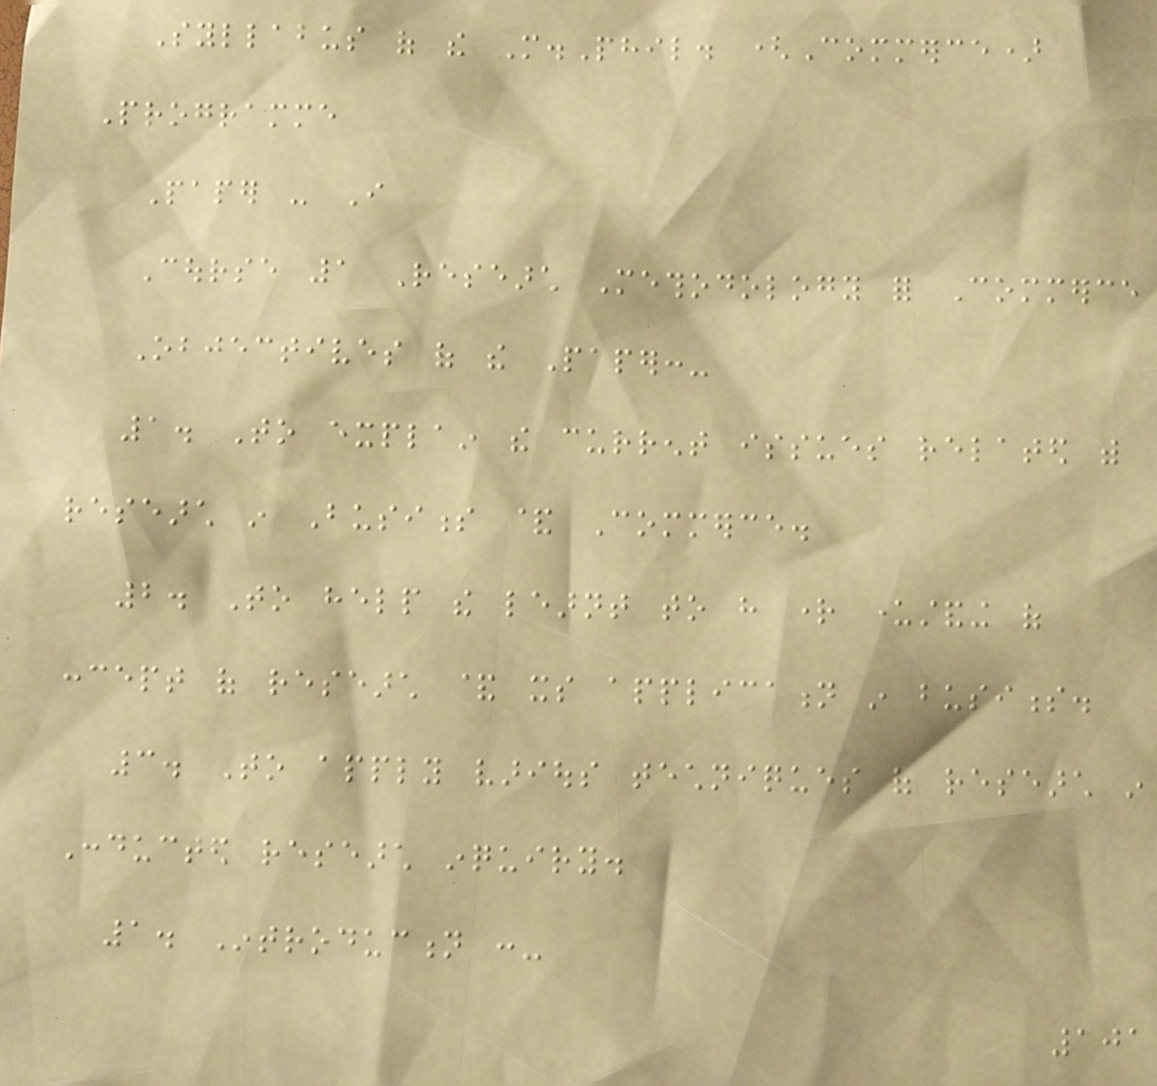Syllabus of the M.Phil. (Commerce)
Programme
Paper - I
Course 1 Research Methodology for Commerce
Objectives of the Paper:-
1. To explain the current issues related with
research in Business & Commerce.
2. To help the learnt to have right understanding of
concept of research & its application in business.
3. To apply various techniques of research in
Conducted research inquiry.
1. Introduction :-
101
